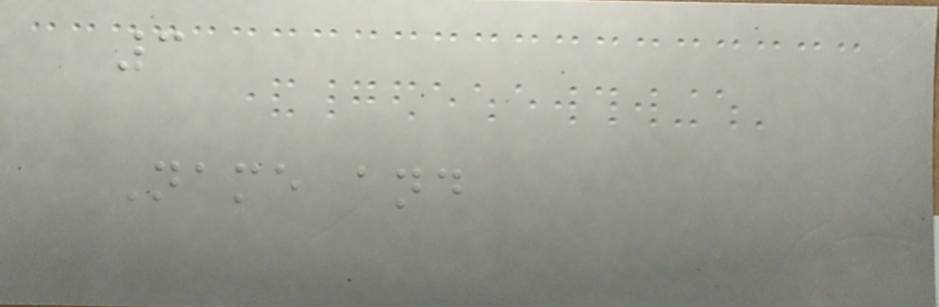3
Name and
